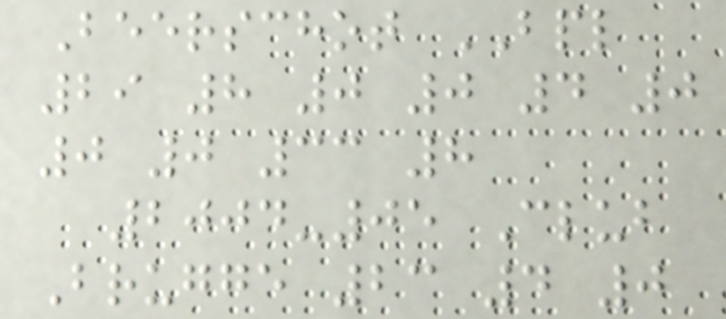Beerschot BPL
29 8 0 0 4 0
0 0 33 8
2004-05 Club
Brugge 23 4 0
